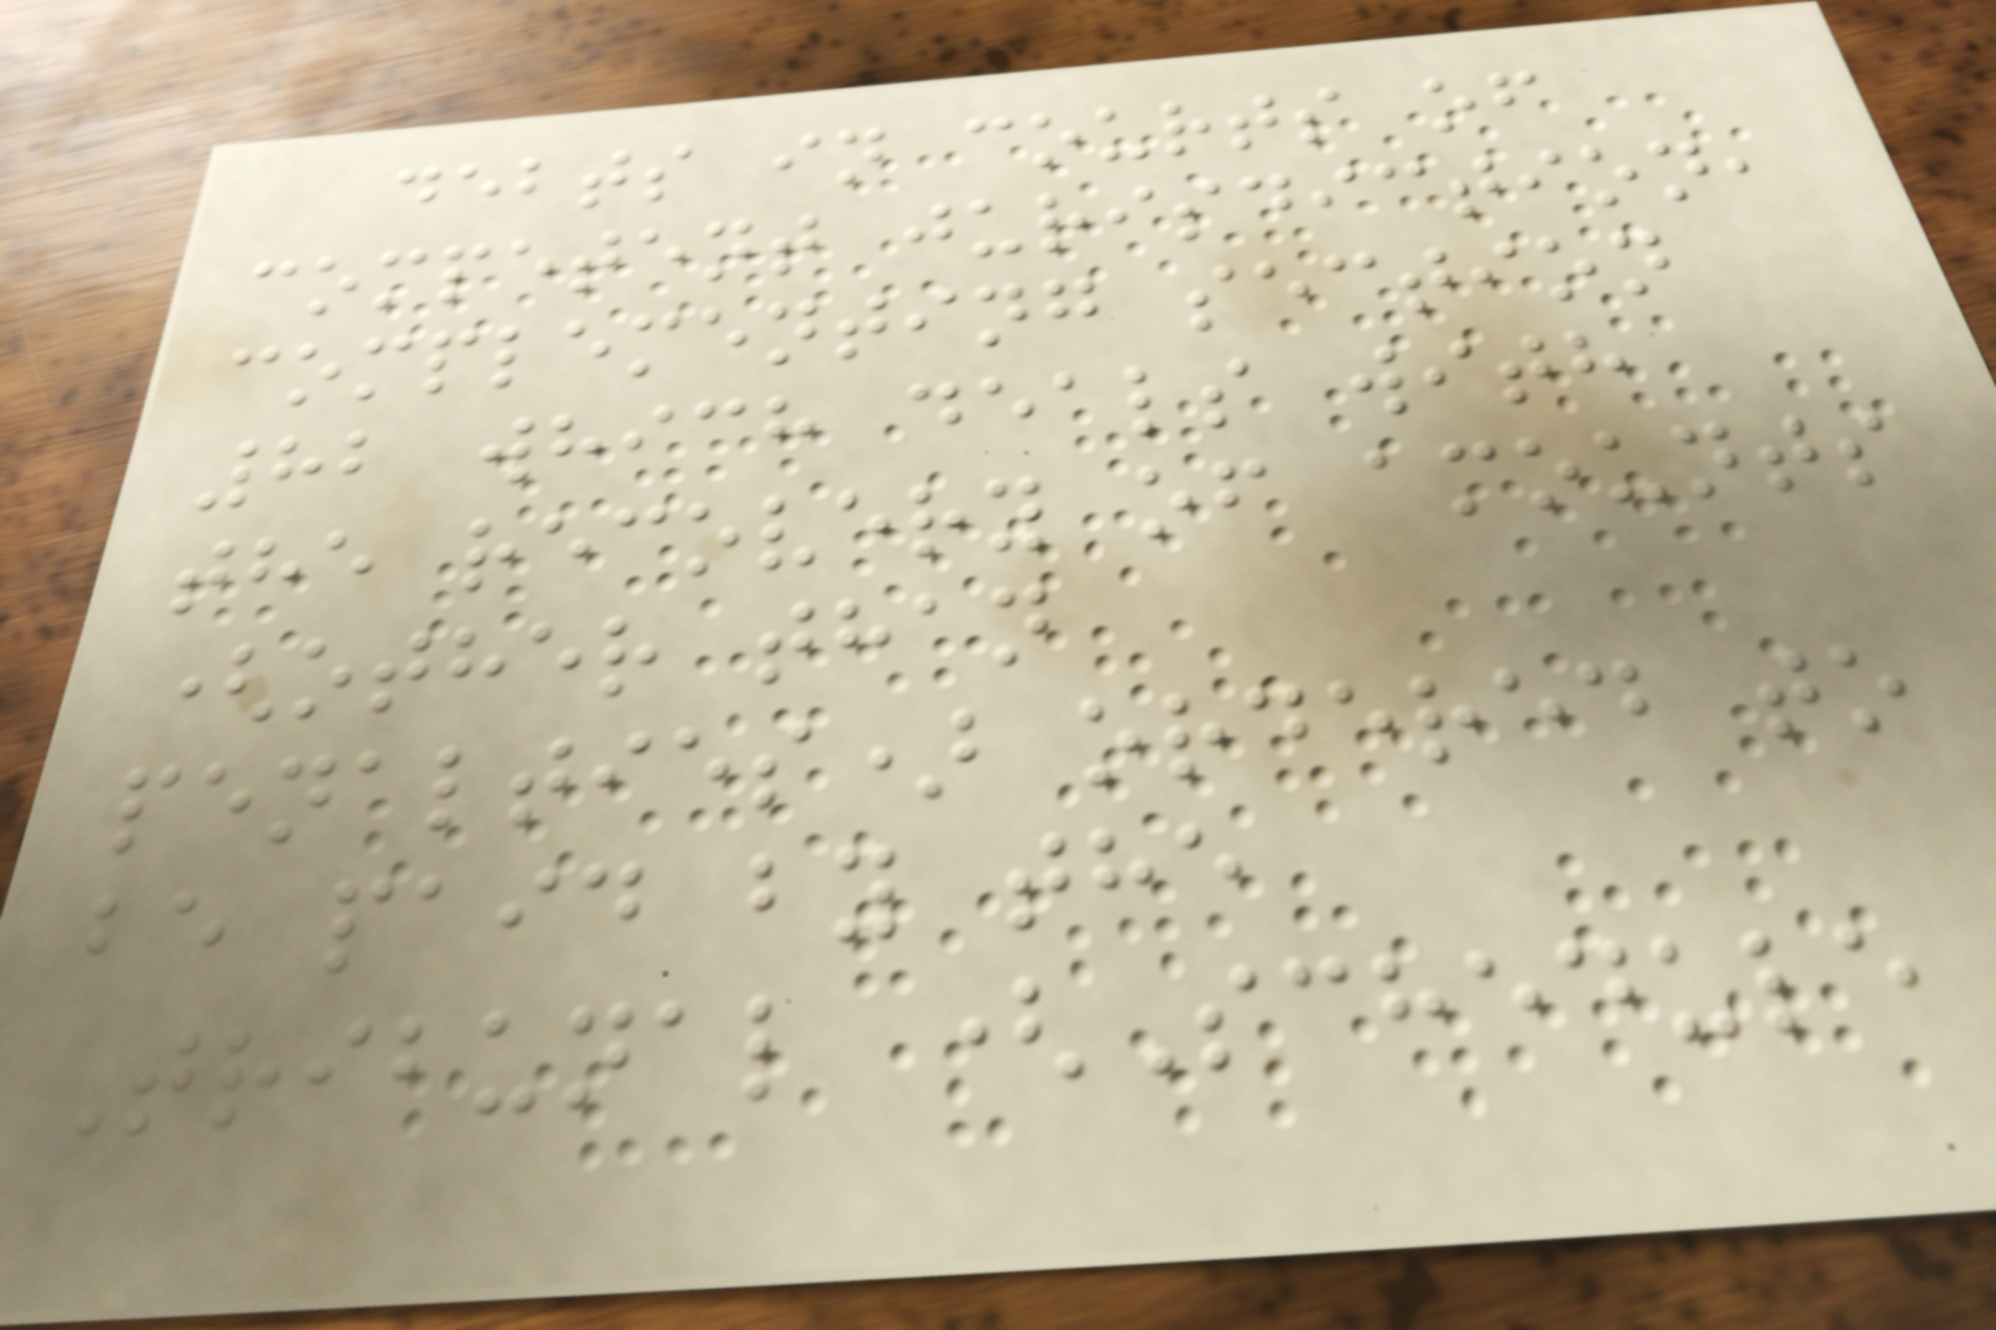debts in courts of
competent jurisdiction,
complementing section
82 which deals with
the recovery of amounts
(other than
penalties) ordered to
be paid by the
Tribunal (Schedule
